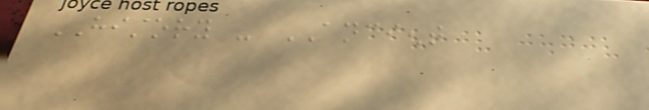HISTORY - ANCIENT
